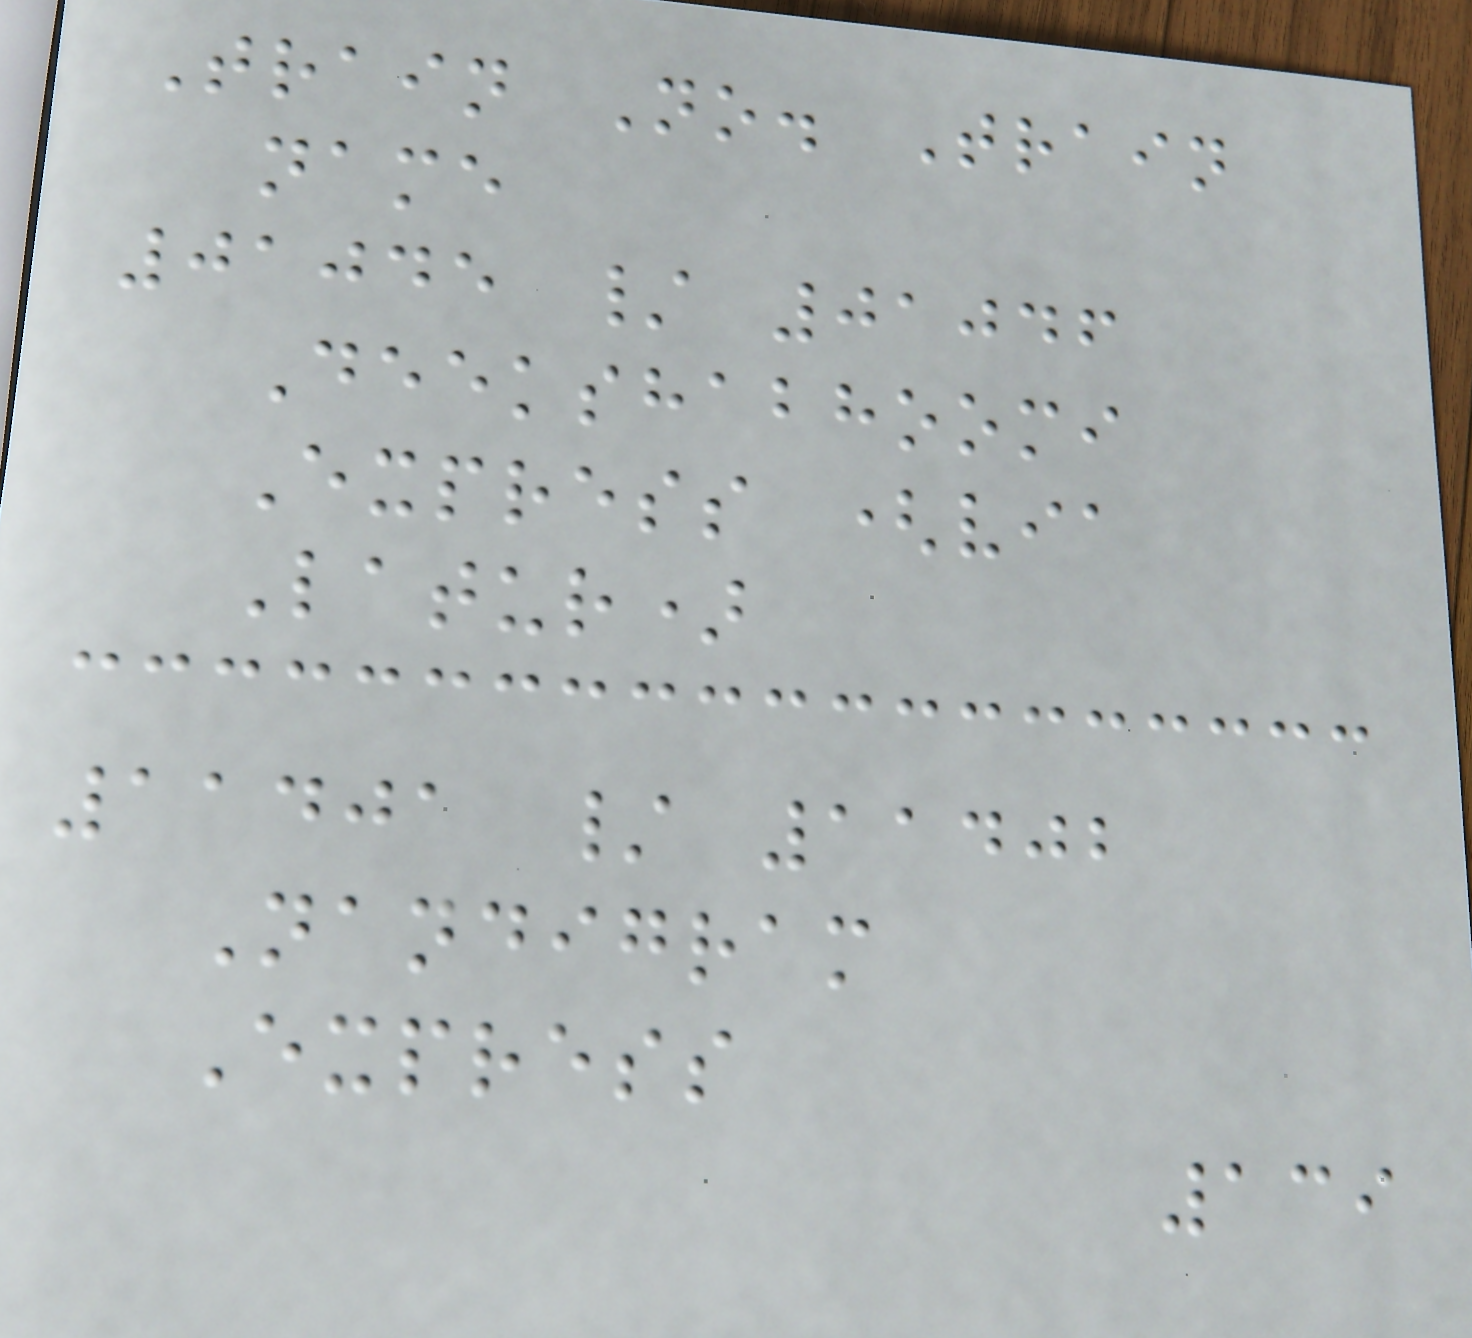Train No. Train
name
01045 / 01046
Deekshabhoomi
Express (via
Latur)
11401 / 11402
Nandigram
Express
139
